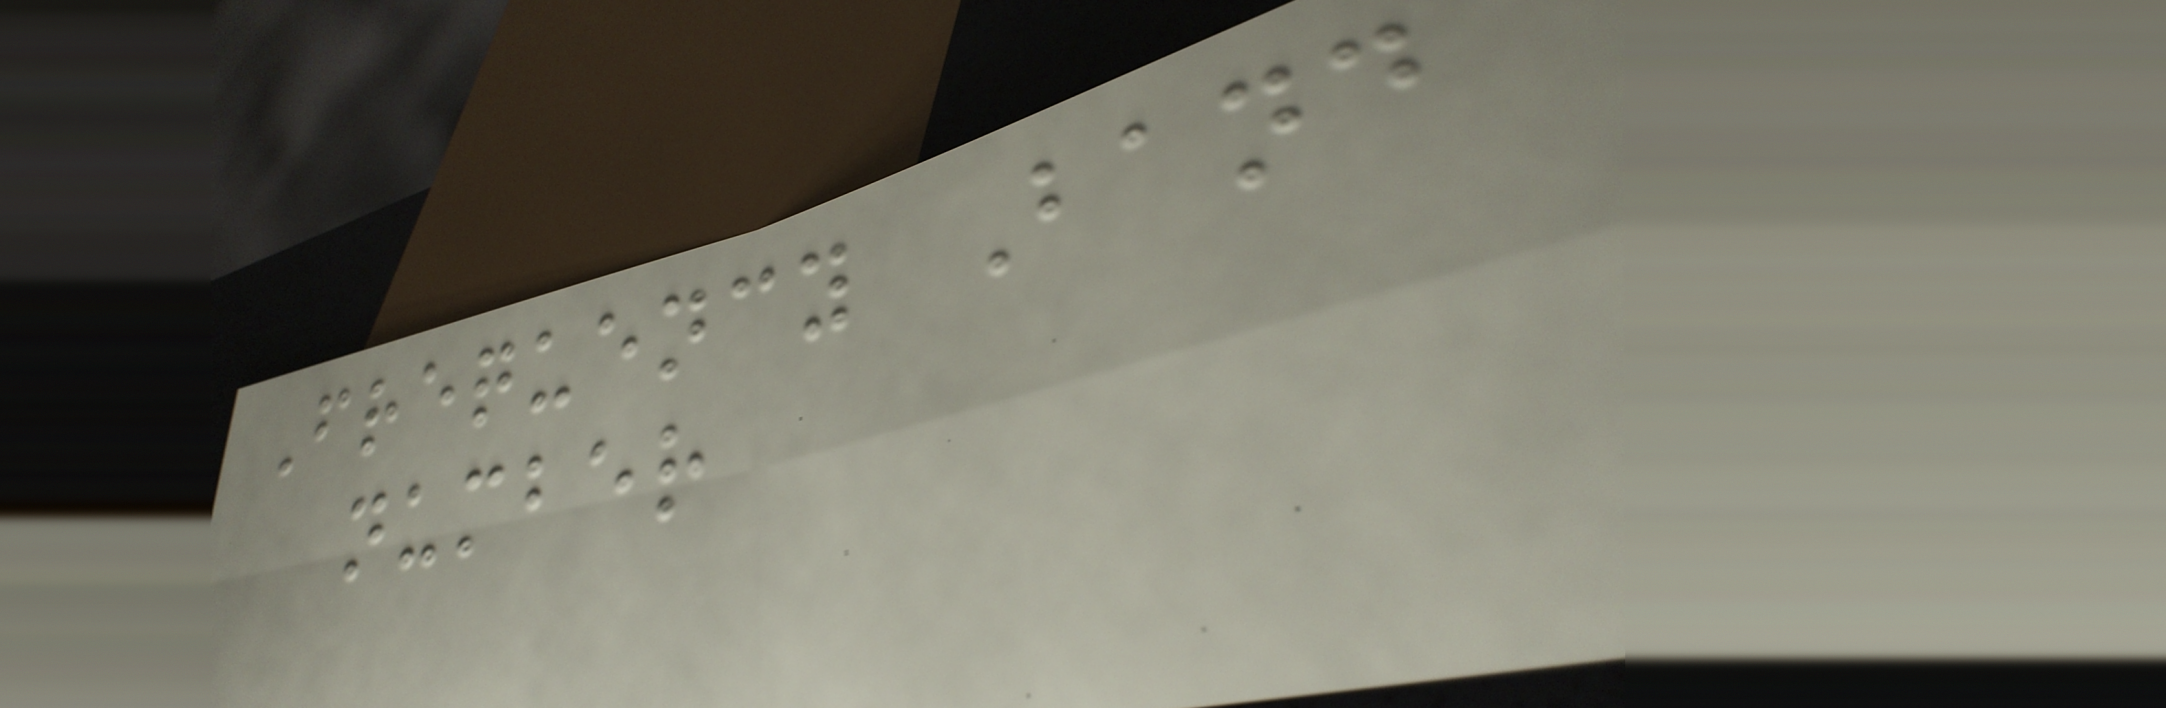Frequency Band
number
